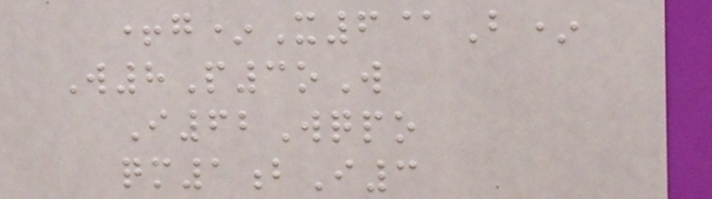+g*X6@B*
W8P3oW
I62Wqpo
qm1bI3
